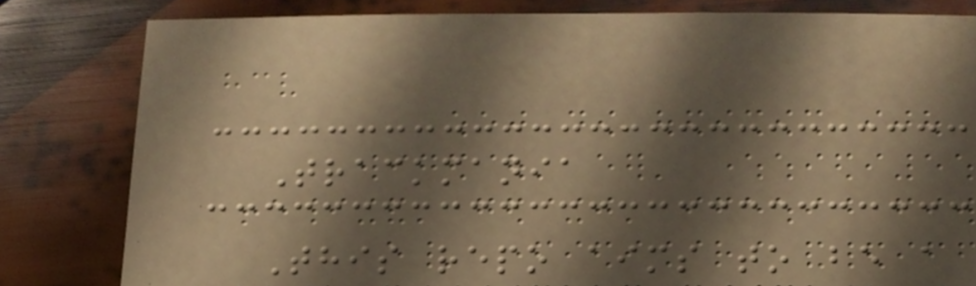Trackmania
This repo aims to be a
